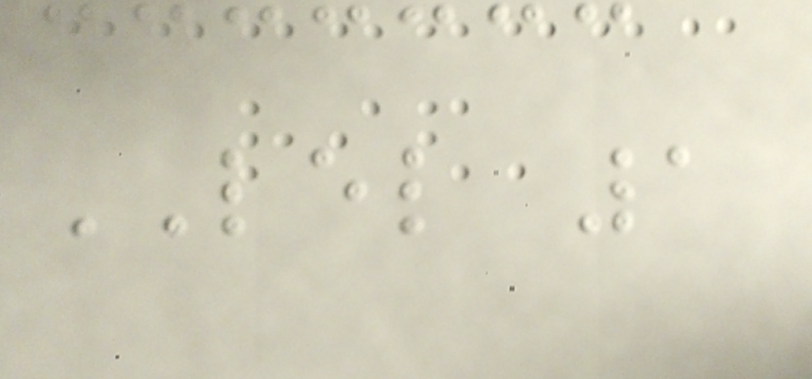LEL 1
